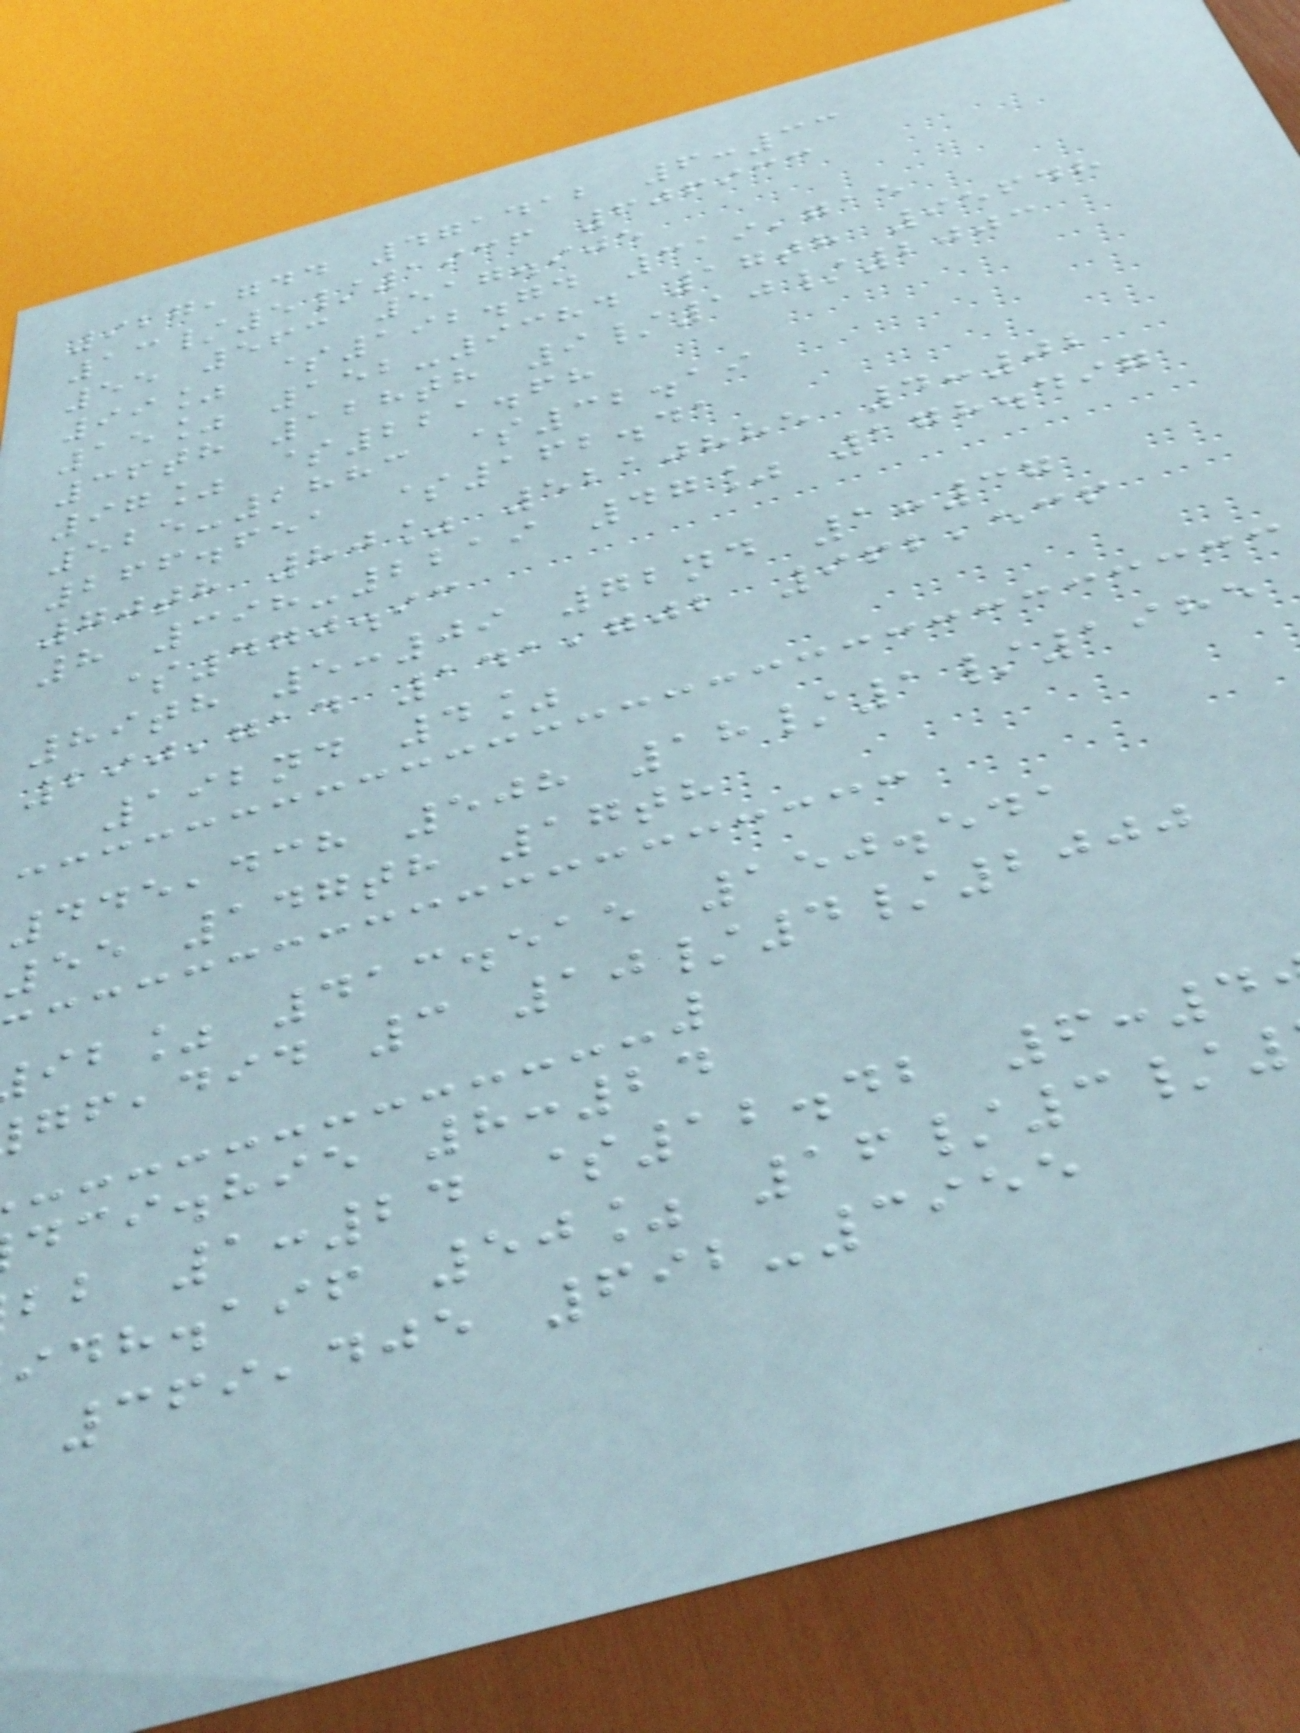927,744 471412 6:33
13/5/1936 606933
55 563 517.905
99% $192.74 319,715
15% 152-9384 17th 95648
36th 128th 9/10/2003
97% $221.68
525-2883 $32.19
266.651 $162.41
70th 80% 5210885 4:02
8 398-2219 47% 178.497
$470.93
89th 5:09 72nd 1:37
290,714 141,702 962,536
192nd 4%
445,438 508 18/1/1985
55 147th 17th
ib% 413.515 150.541
,did 3 10/4/2000
dci.hie 8:24
bb 1:24 $12.42 6:4
idh.aif 50% 16/3/
369,405 692-3955
